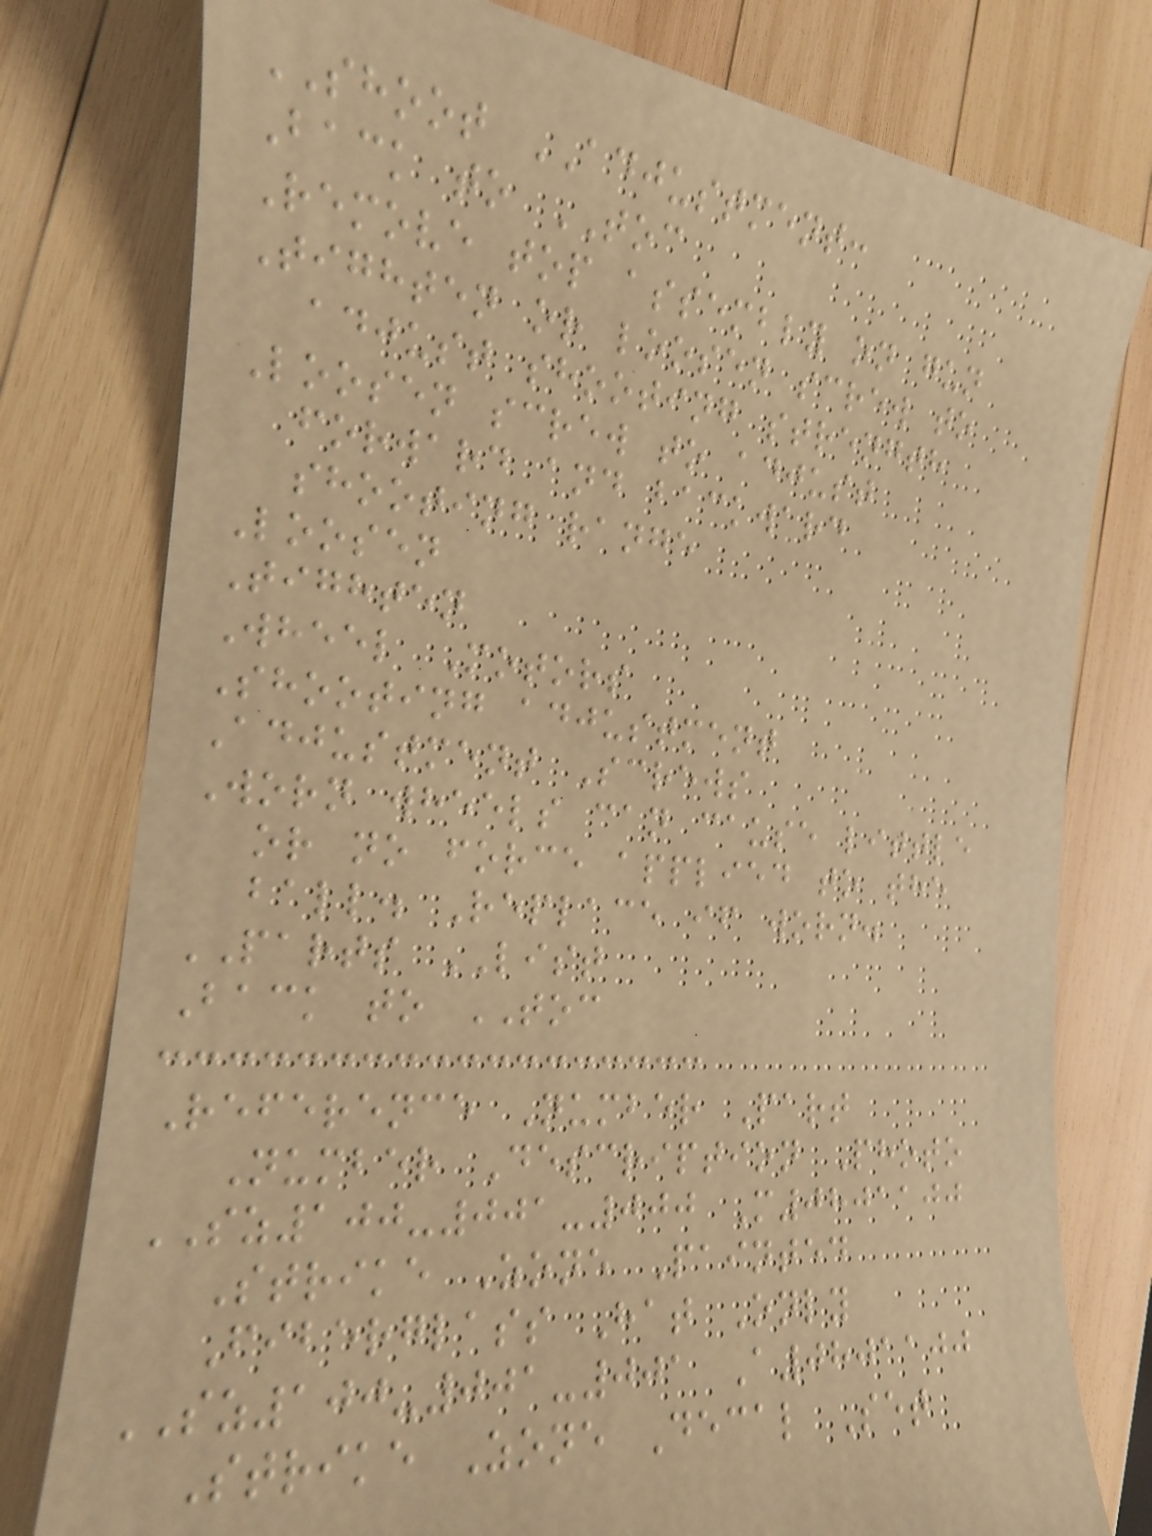SHOOT ADJUSTMENT:
Back to TOC
Remove top assembly on gun
Tighten or loosen screw to
adjust shooting strength
Loosen screw to adjust
forward and backward
shooting range
Loosen
Tighten
Wheel Motors
Shooting adjustment
Adjustment Screws
Worn wheels can cause little
or no force applied to the
ball. Replace if worn.
PARTS LIST
Back to TOC
Reference Number Part
Number Description Photo
SZ100-001-000 M0801100
Strike Zone Painted
Fiberglass Hat Only
SZ100-001-001 A0801100
Strike Zone Decal Set
